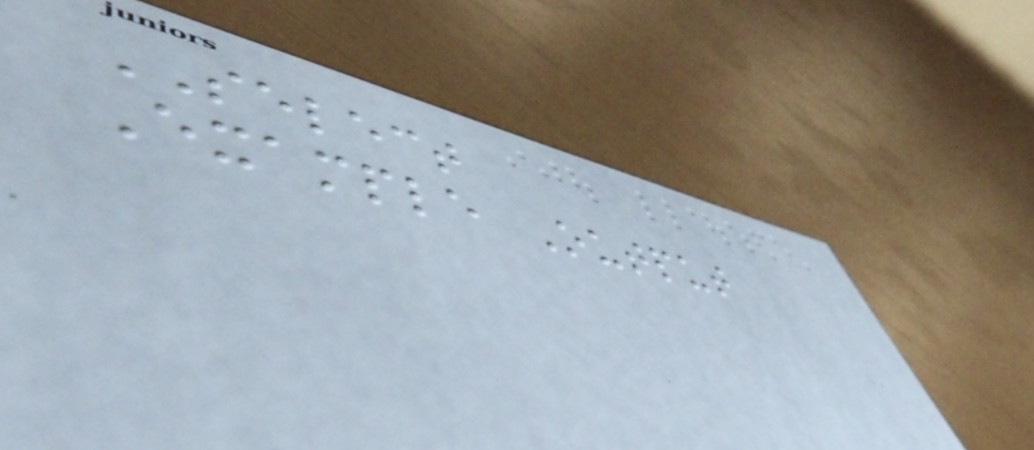SELECT
Example Output
